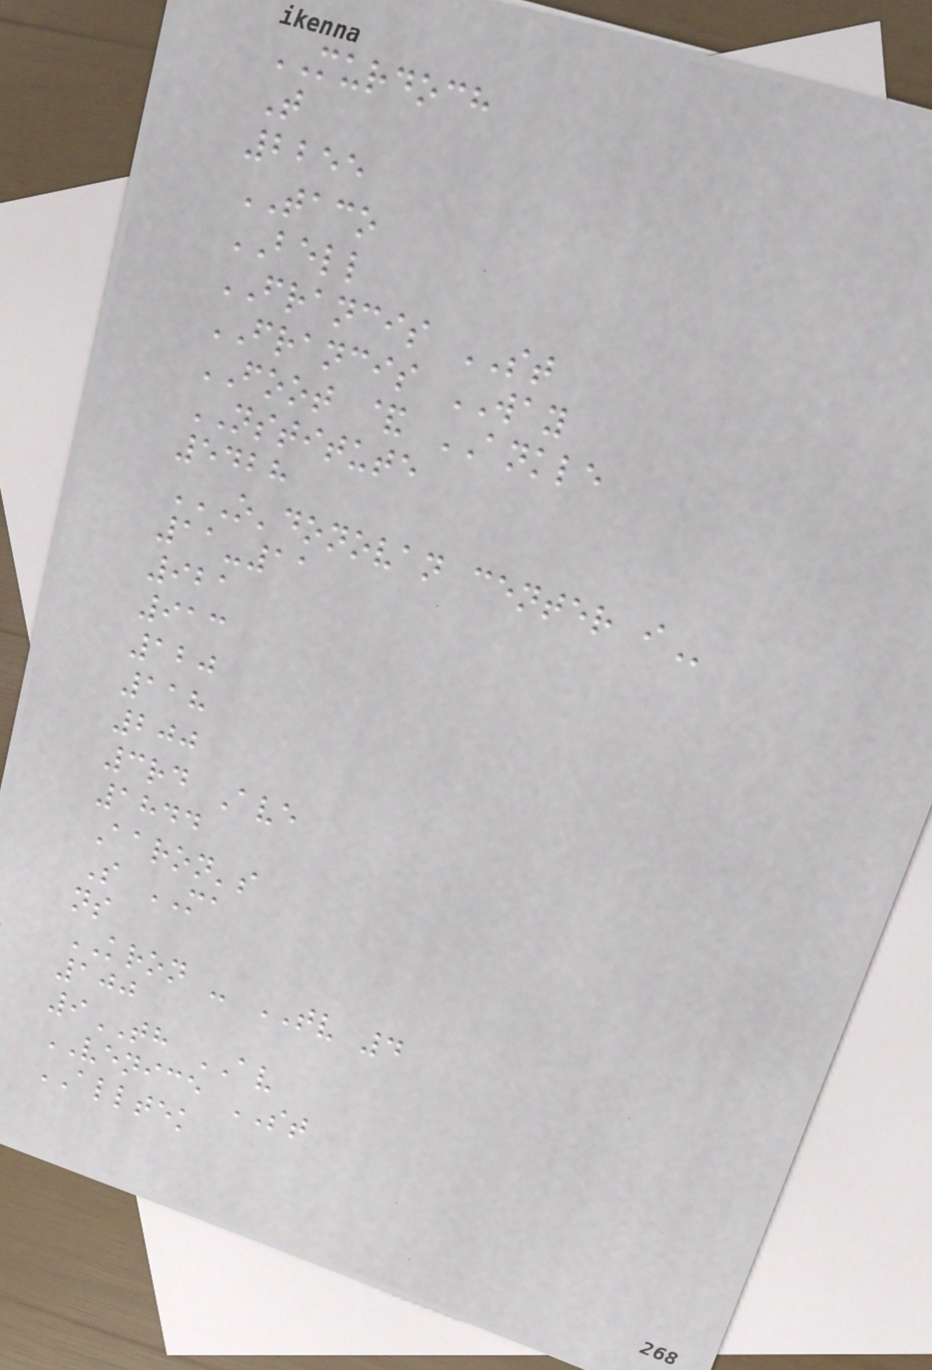MURDOCH
T
2255
TACO
BELL
FRANCIS ST
FRANCIS WAY
FOOT & ANKLE
NSTITUTE
5428
O'DONOVAN CENTER I
11-11
921
913
120
118
200
3rd Ave
1844
Aaron's
S MA
ns
KRON - TV 4
100
9TH AV
VENICE ST
ALLTEK
